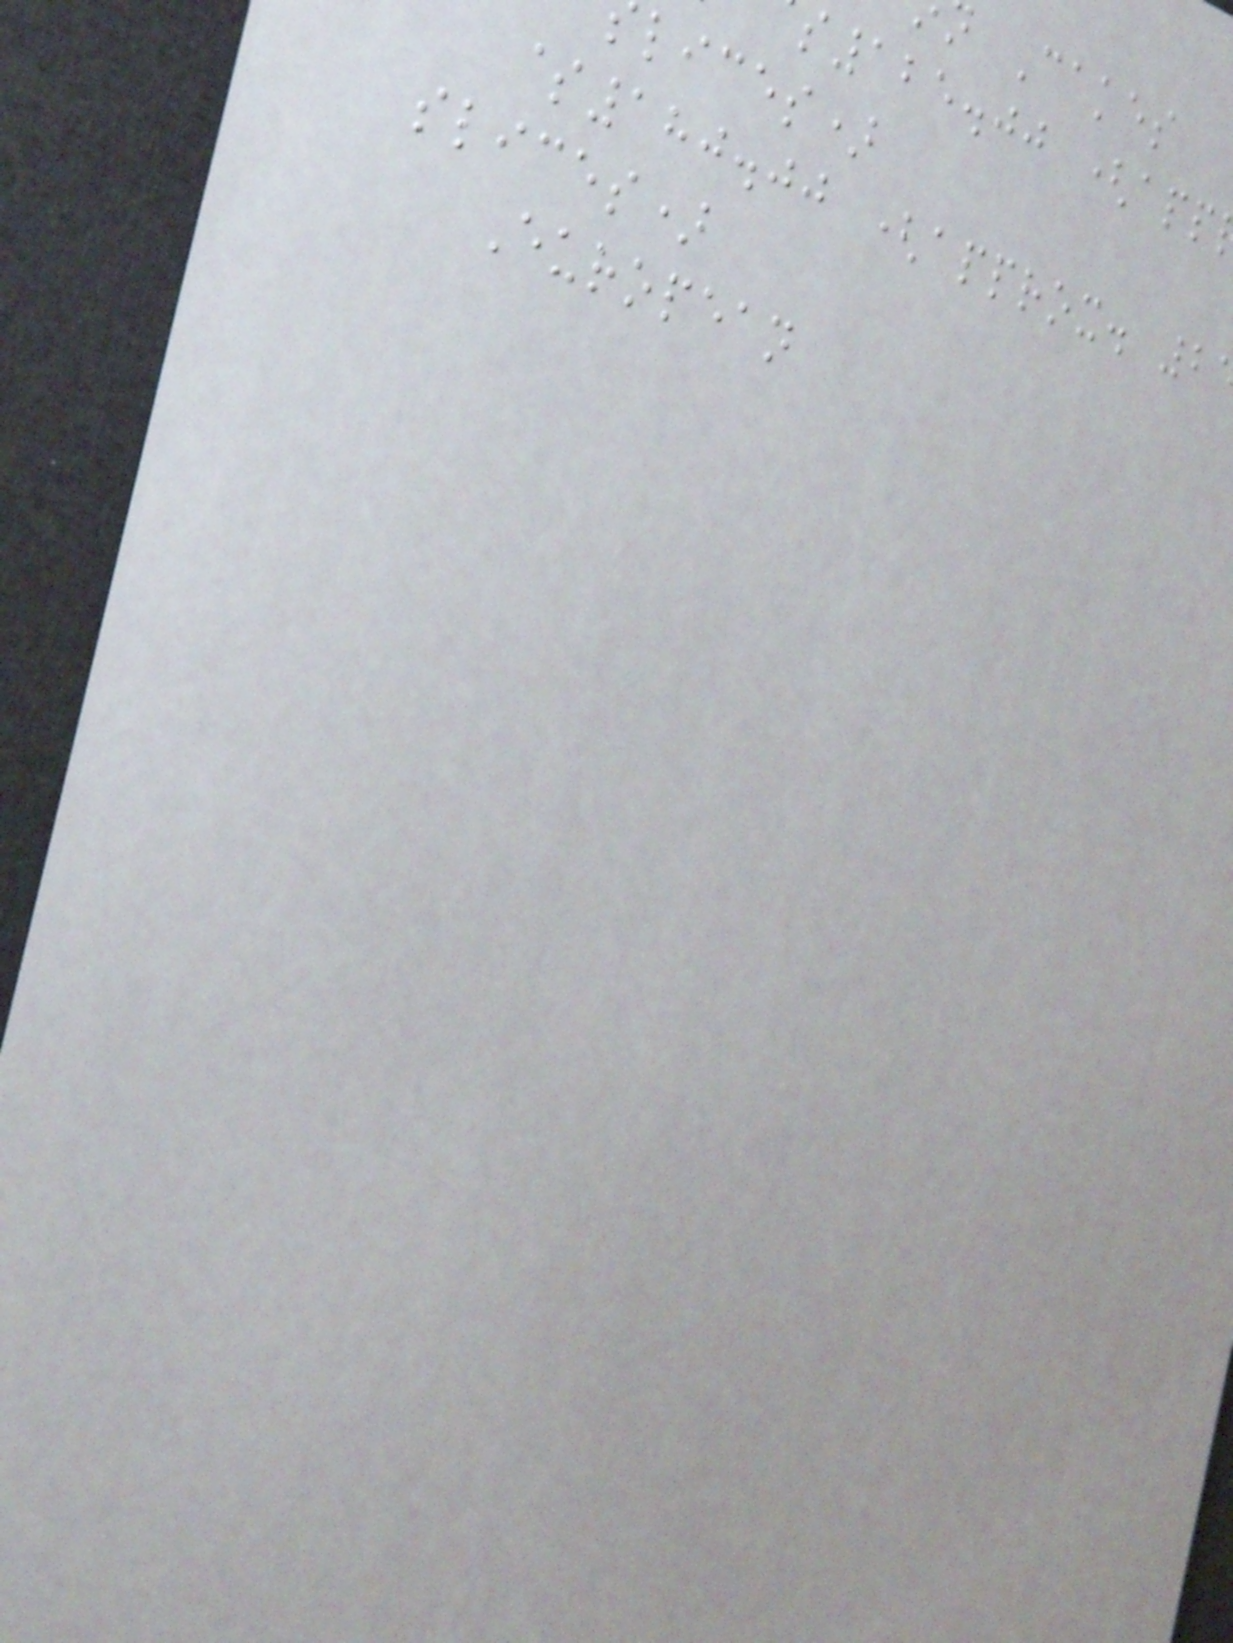Cakes
125.00 (app
lices)
$180.00 (approx. 2
slices)
European
